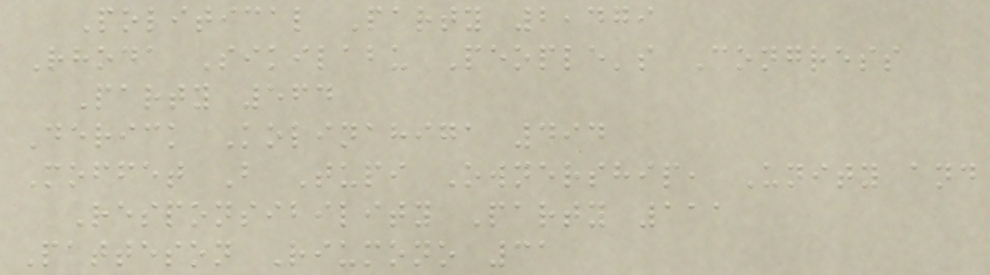Political Party 2,479
Rhoda Sikilabu People's Congress
Party 564
Derick Kolinahiga 494
Moffet B Tupi Ownership, Unity and
Responsibility Party 111
Patteson Riumono 31
